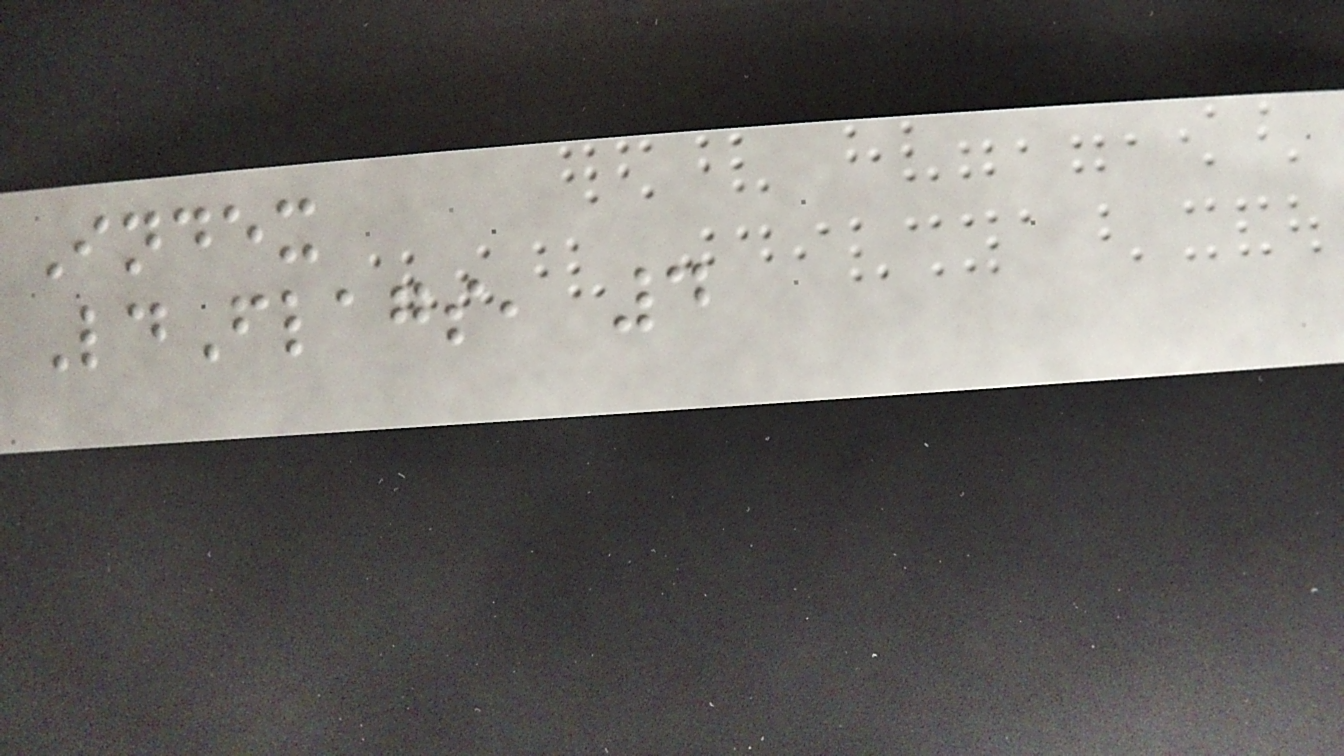Index
LdFlags, 4
